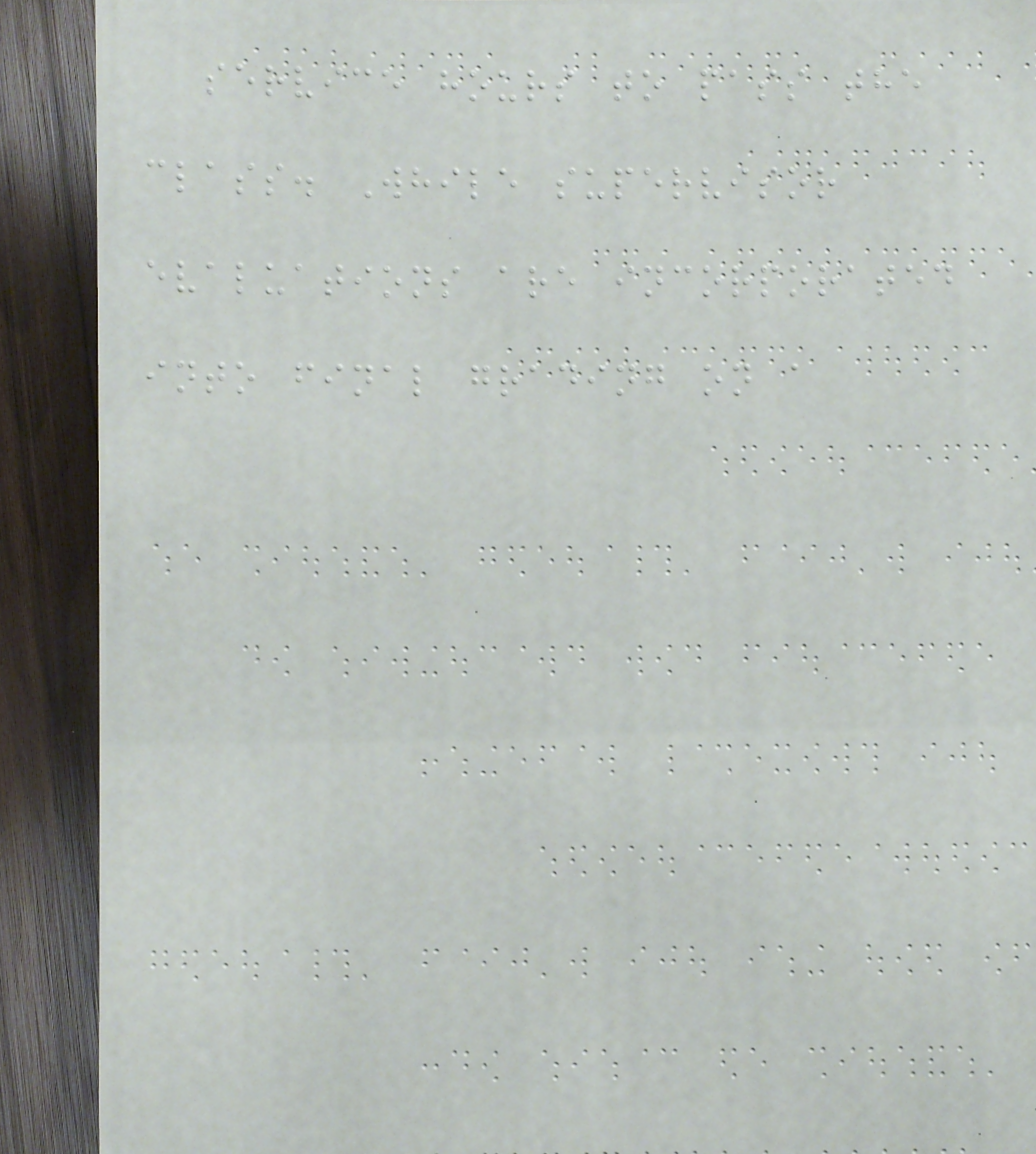service hours to pass the
class. While supervisor
evaluations are incorporated
into final grading on a
